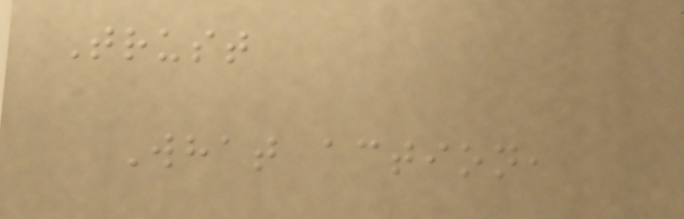Trust
What action,
